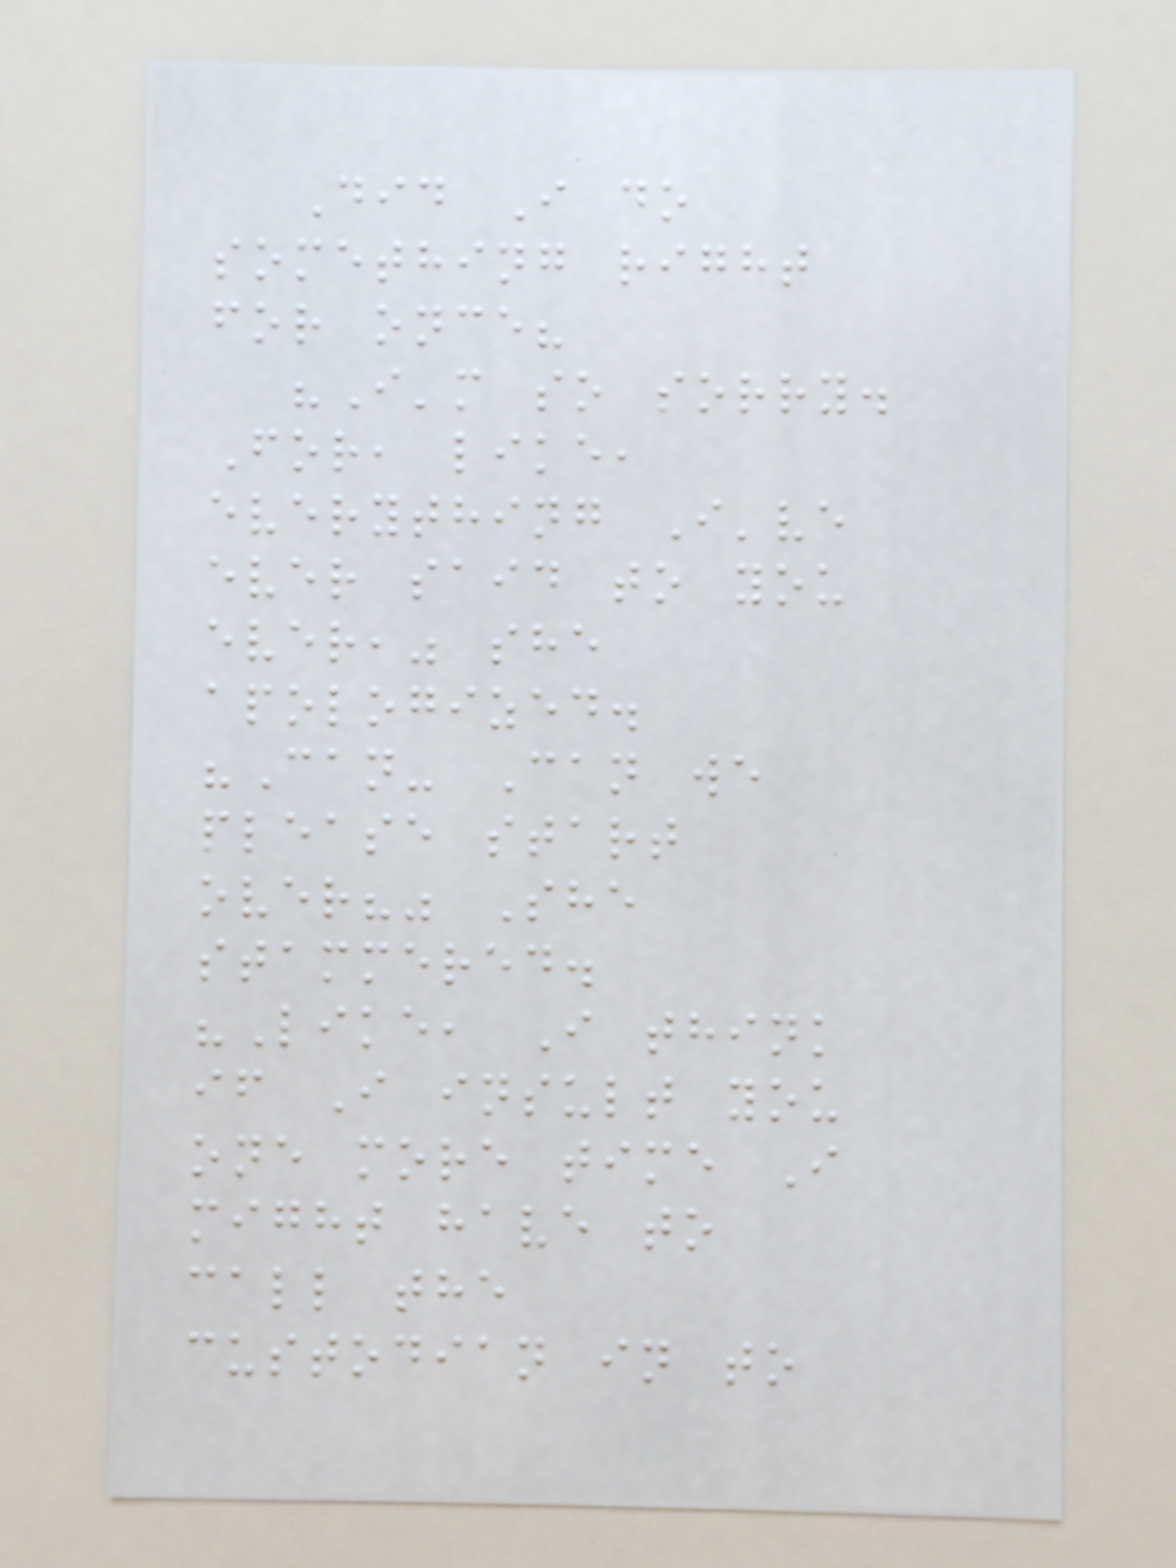Did I do
something right
for once?
"I'm so sorry.
For, like,
everything I've
ever said to you
ever," she
apologized.
"Can- Can we
please start
over?" She
stammered.
"Like, I think
if I insult you
one more time I
might have to
call the
custodian in to
